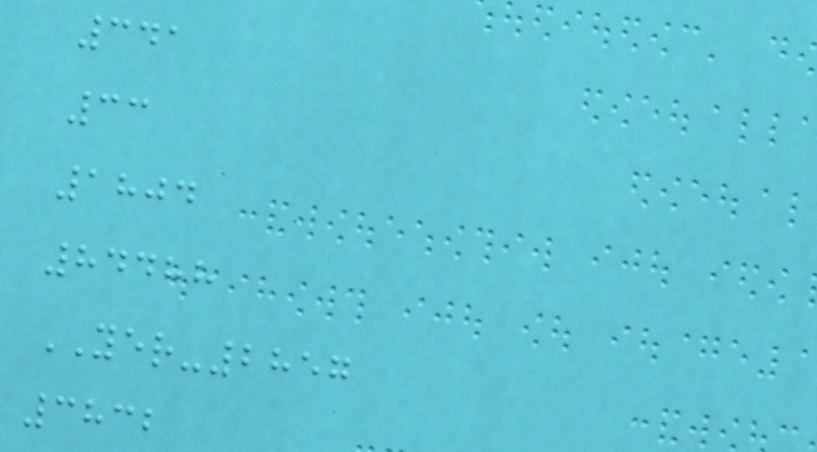341
33
1804
84488
YER-2857
3832
